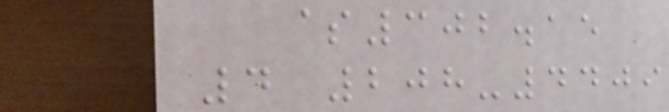$302.15
4 208-4409
